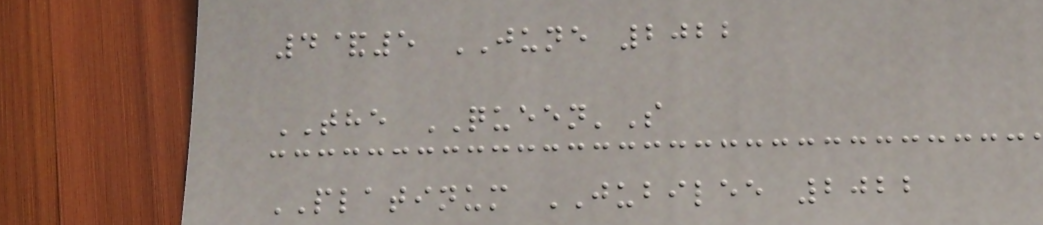4&5 JUNE 2022
THE QUEEN'S
PLATINUM JUBILEE 2022
